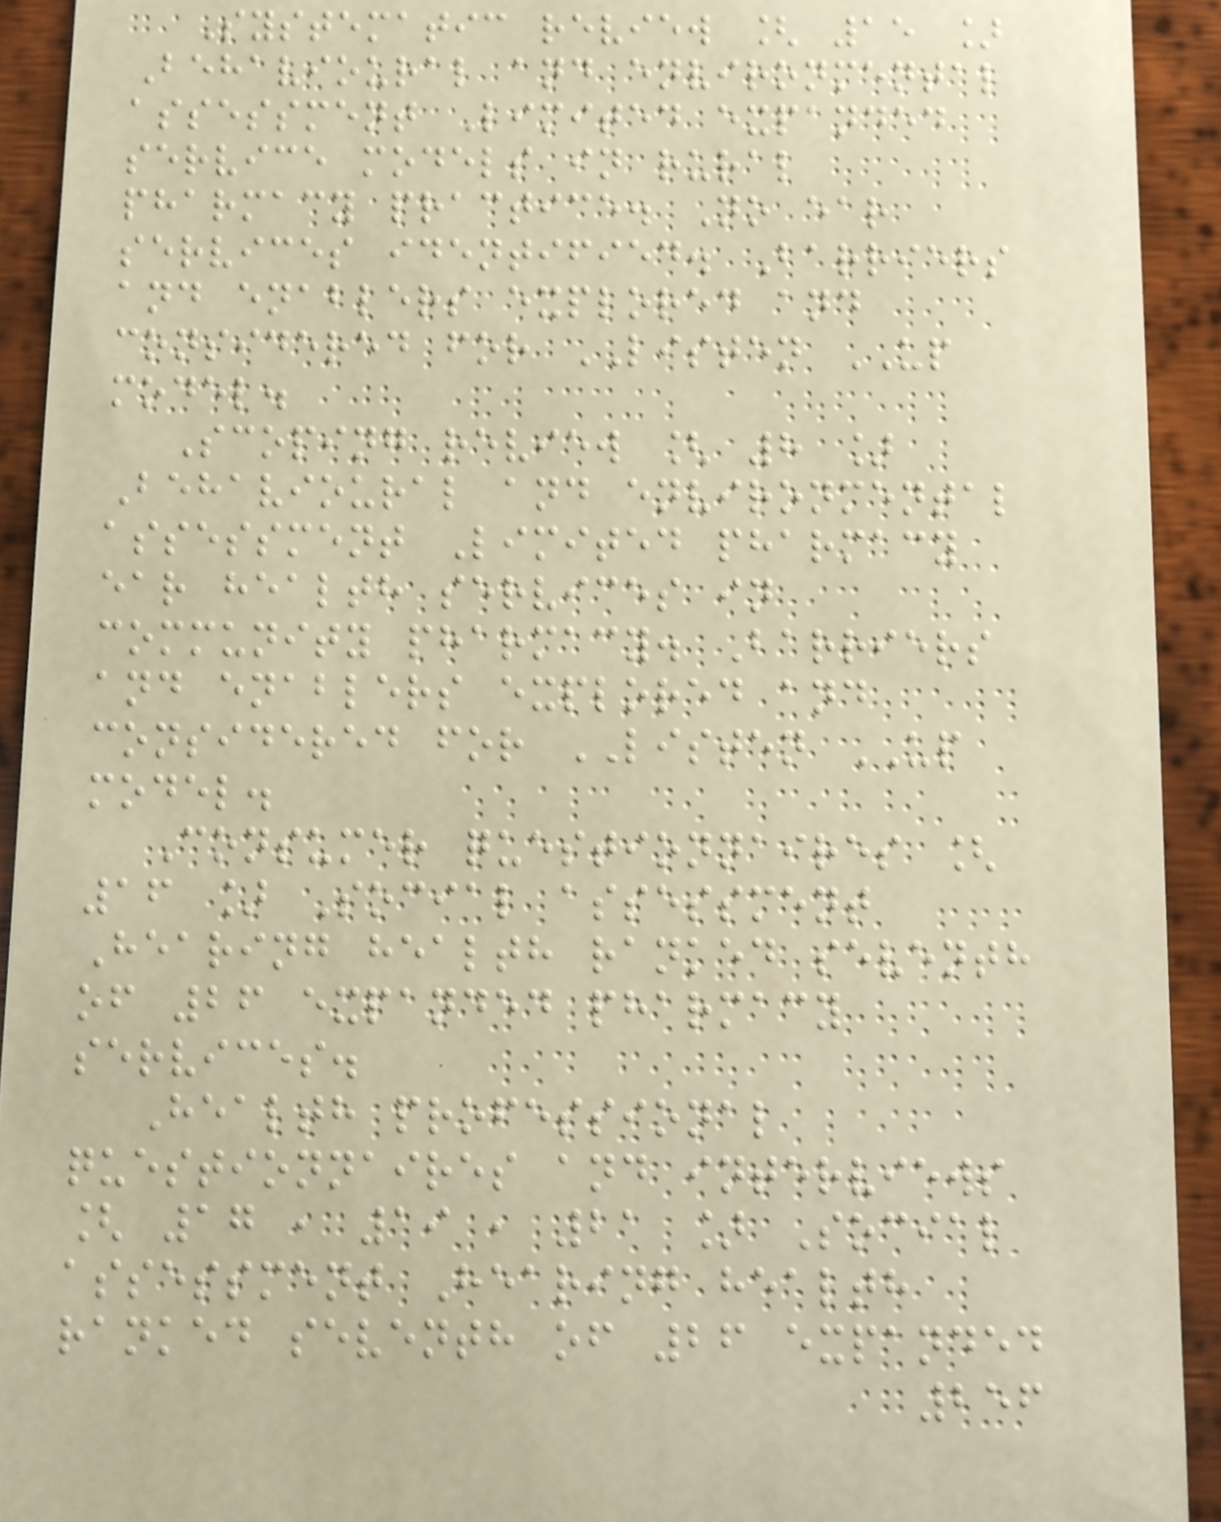Systematic review [ 15 ]
Behavioural and environmental
assessment Limited expanded
service models in rural
pharmacy practice. No ear
services identified. Barriers
and enablers explored and
considered for LISTEN UP
model.
Scoping review [ 8 ]
Behavioural and environmental
assessment Limited pharmacy
ear health services in
community pharmacy. Barriers
and enablers explored and
considered for LISTEN UP
model.
Consumer questionnaires [
16 ] Social assessment
Hearing health ranked seventh
of 26 expanded pharmacy
services.
Health professional
questionnaires and interviews
[ 17 , 19 , 21 ] Social
assessment Hearing health
ranked seventh of 26 expanded
256
